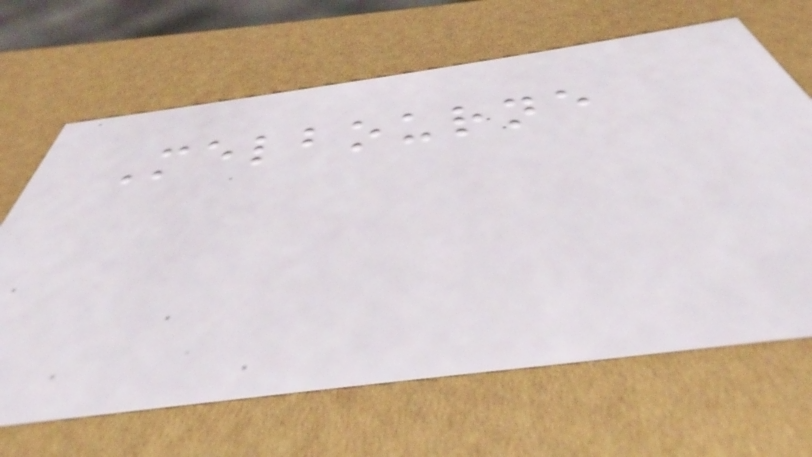Melbourne
